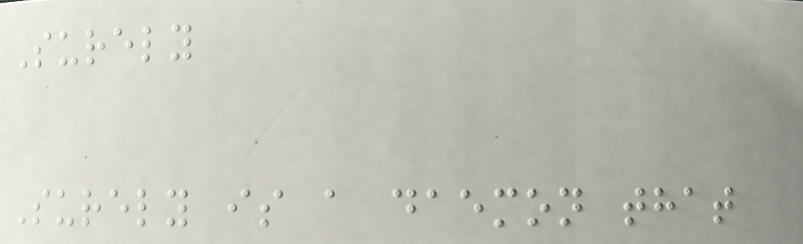Surely
Surely is a daemon that
